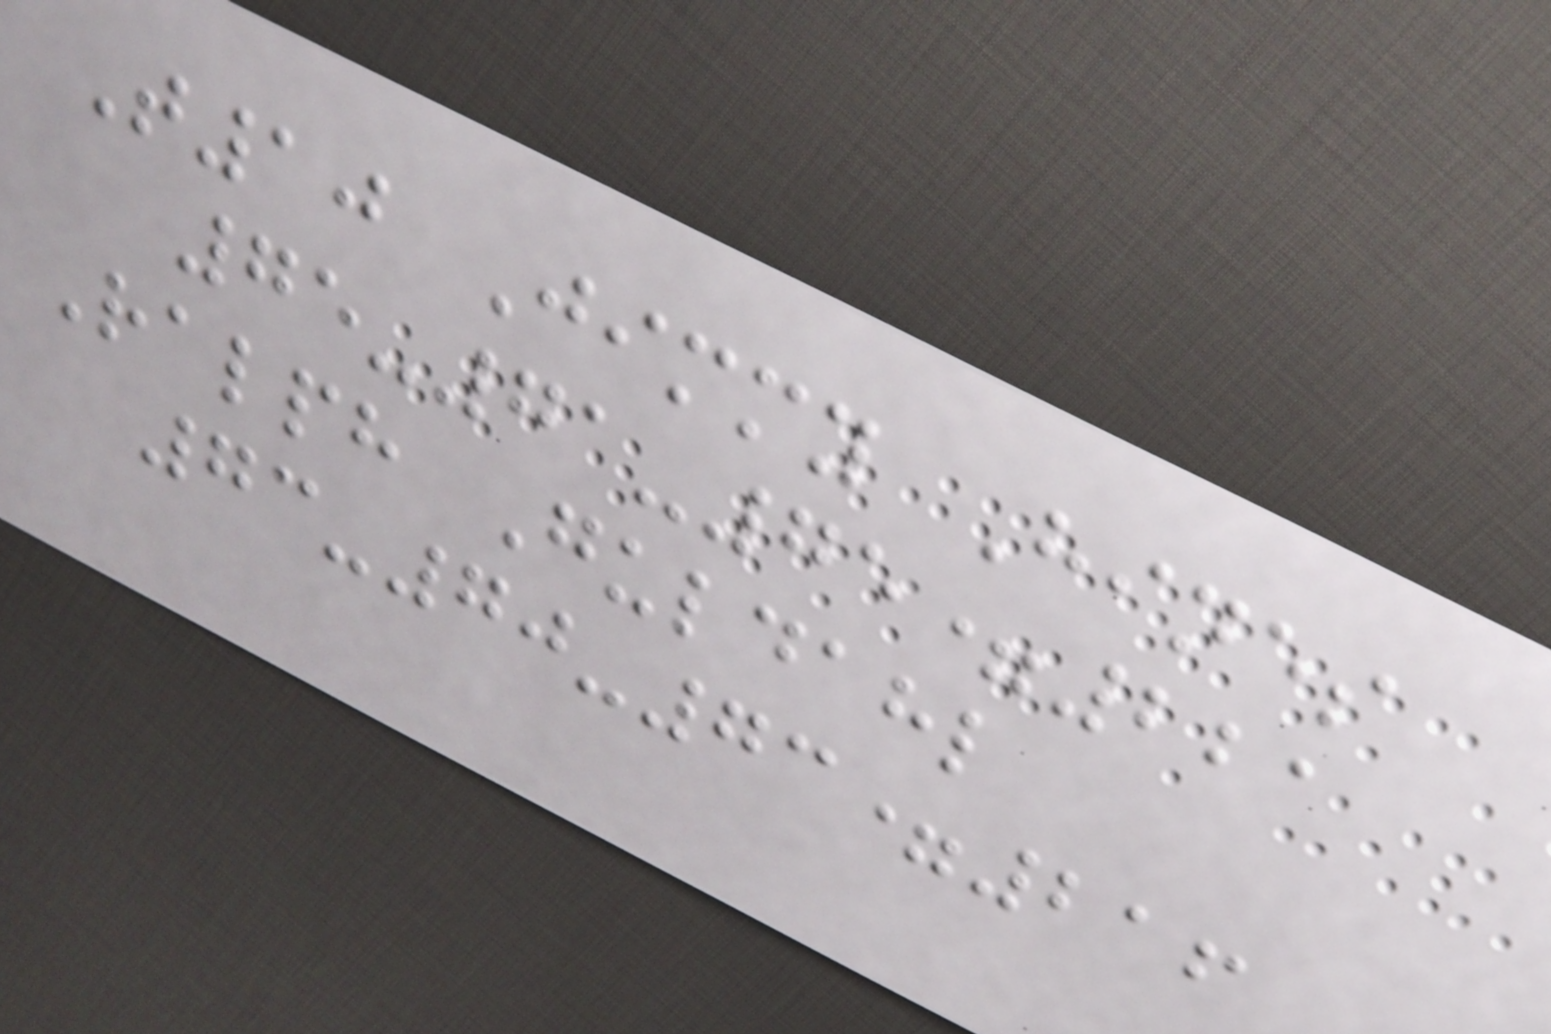T10 Jimmy Hines
75-71-75=221
Ralph Guldahl
73-70-73=216
